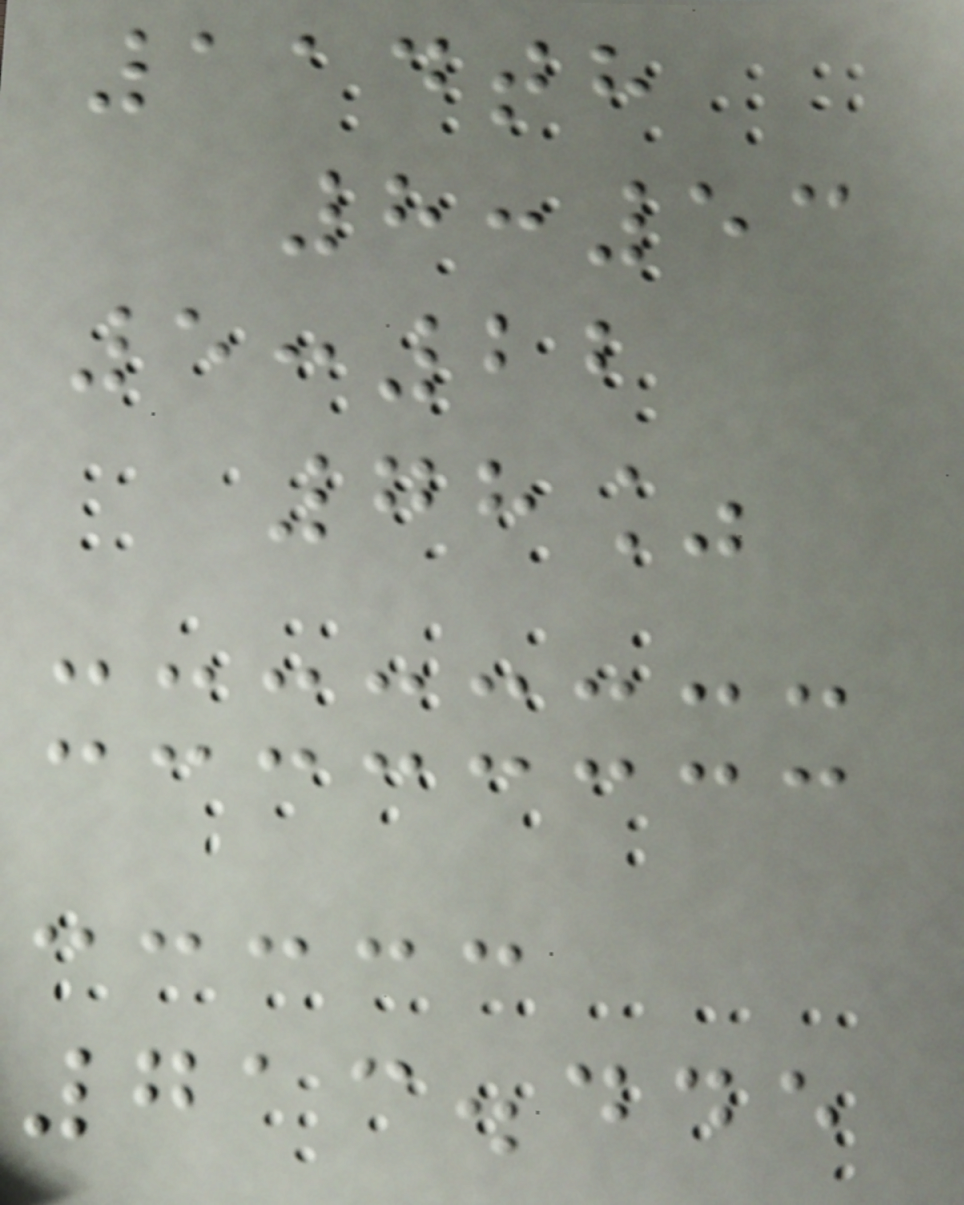114th
8:53
5:22
78%
713.445
